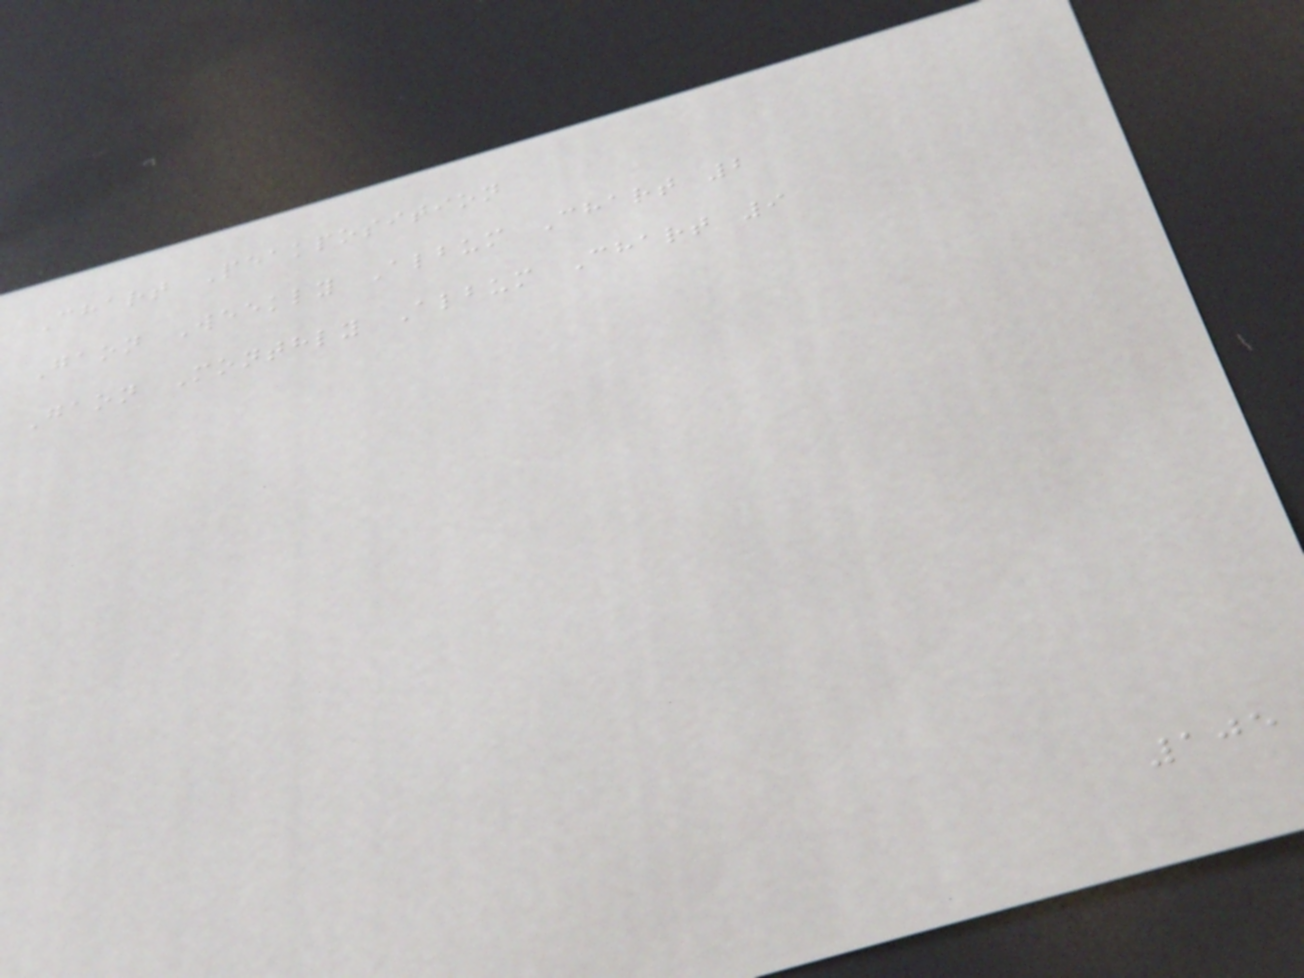Chart Peakposition
Gaon Weekly Album Chart 2
Gaon Monthly Album Chart 9
105
